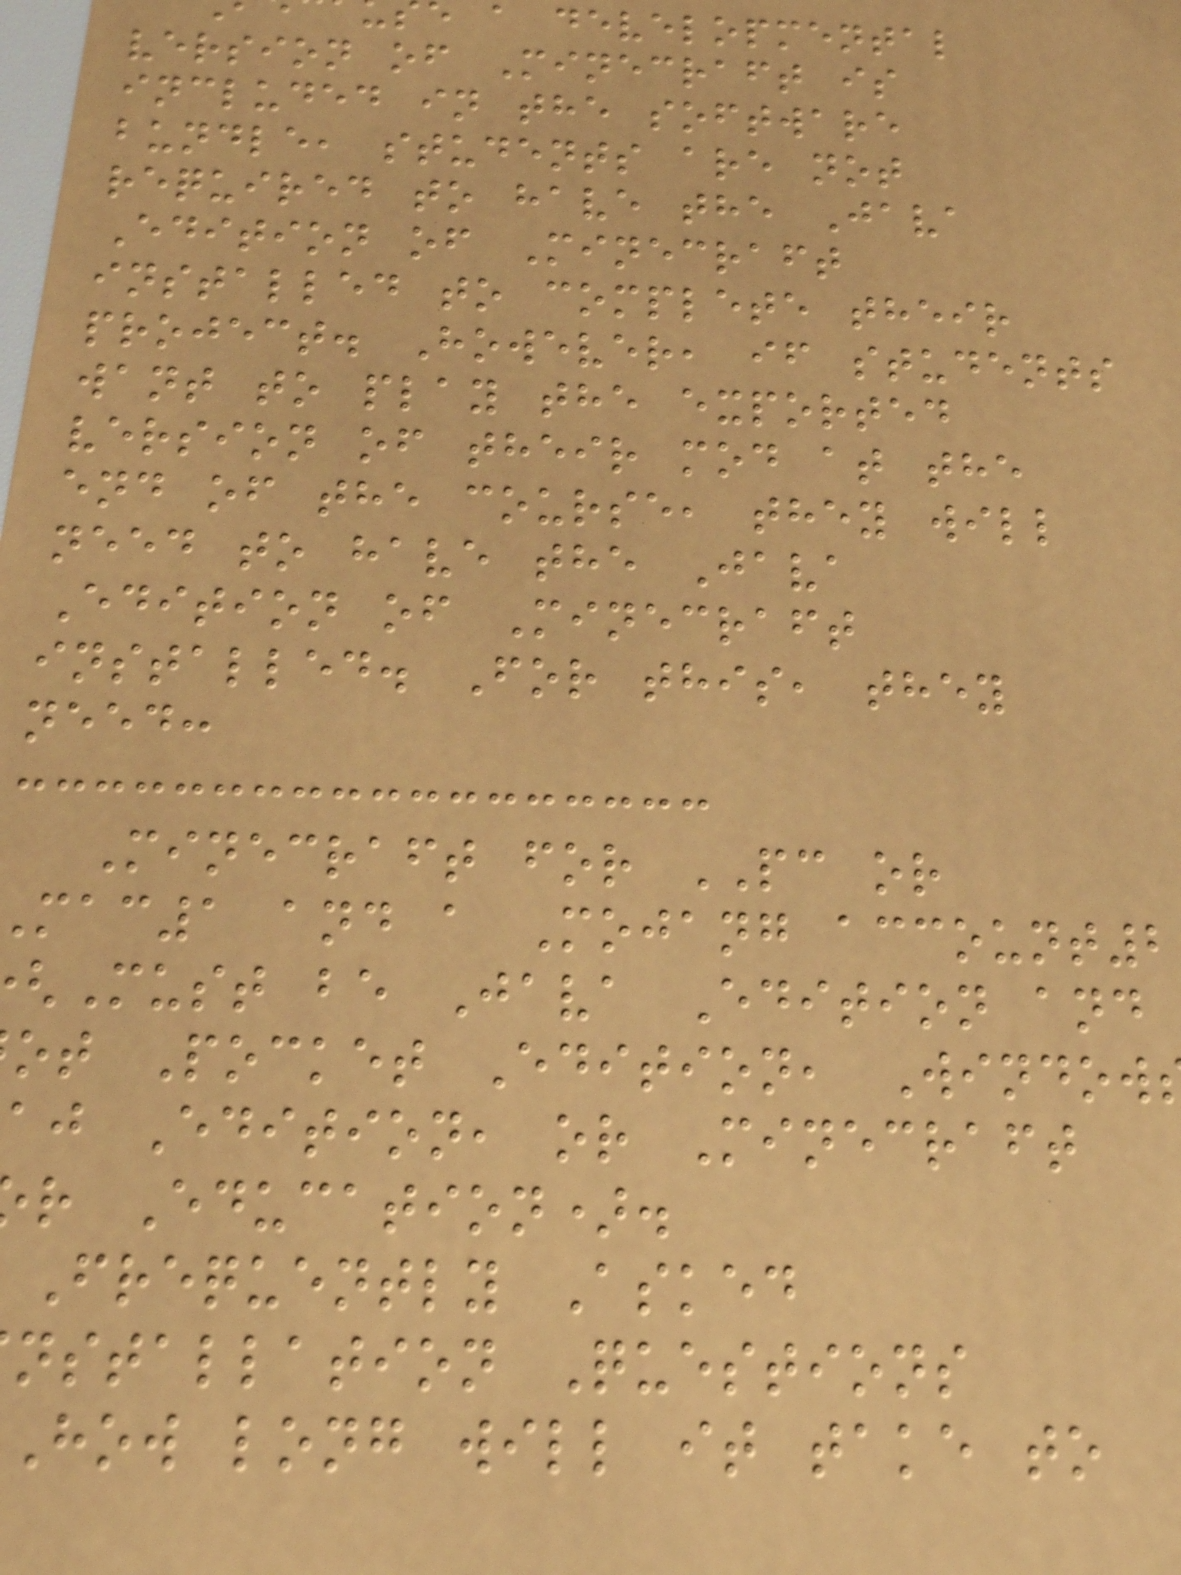a developmental
version of Minecraft is
included in the software
bundle, students are not
required to have the Java
Edition of Minecraft
installed to complete their
project. However, if students
want to play the exported
version of their mod at the
end of the course, they will
need to have the Java
Edition of Minecraft
installed. For this, they
need:
Minecraft for PC or
mac1 and a Mojang account2
Must be Java Edition and
ot Pocket Edition, Window
aj Edition, or Minecraft
r Education).
Frequently Asked
nstallation Questions
How long will it take to
